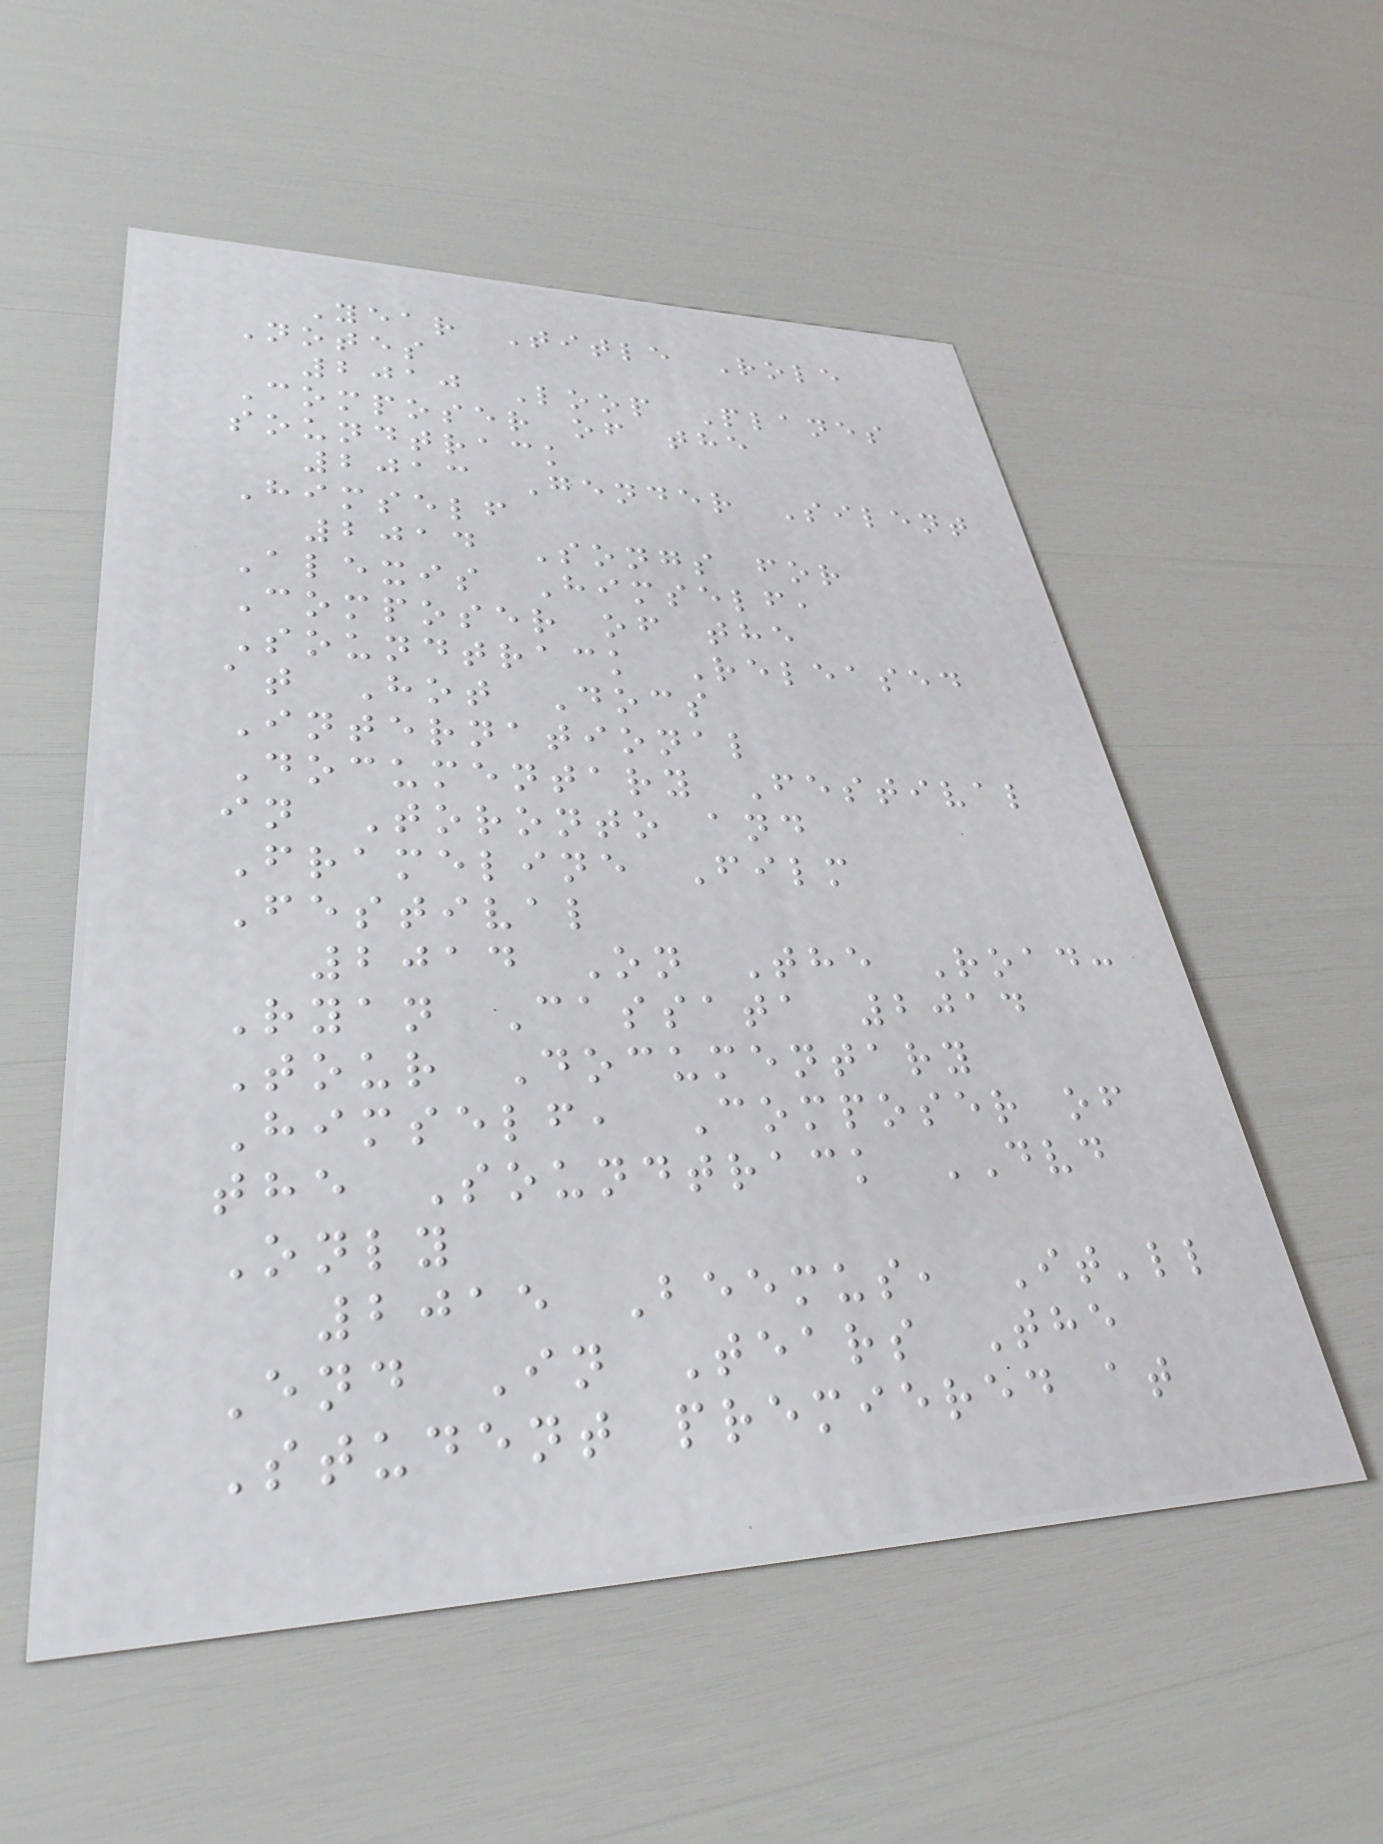Year Title Role
Notes
2010 Loop Planes
Composer of the
soundtrack
2013 Gender Silent
Himself
2014 Songs for
Alexis Himself,
Composer of the
Soundtrack Released
at Hot Docs
International
Documentary Festival
in Toronto and
Frameline Film
Festival
2014 On The Road:
Ryan Cassata 2014
Tour Documentary
Himself, Composer of
the Soundtrack DVD
Only
2015 Beemus, It'll
End In Tears The
Student premiered at
